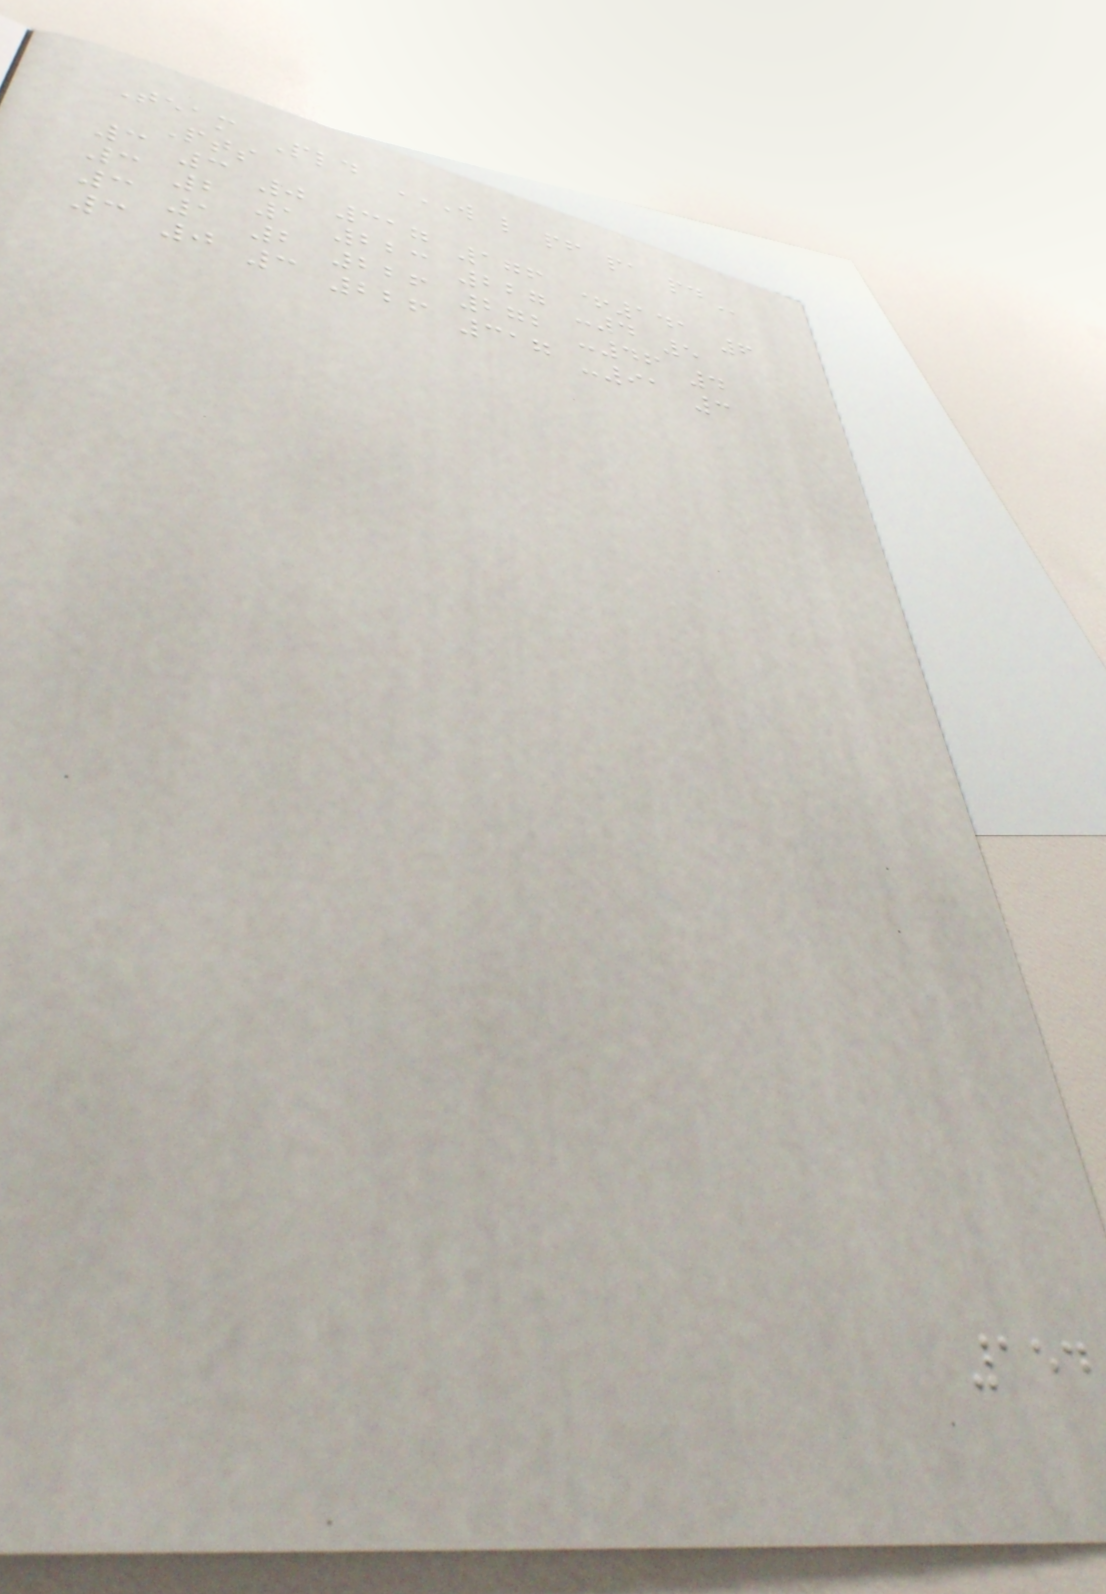Team Pld W L PF PA PD
Pts
3 3 0 317 176 +141 6
3 2 1 223 227 -4 5
3 1 2 226 272 -46 4
3 0 3 226 317 -91 3
154
